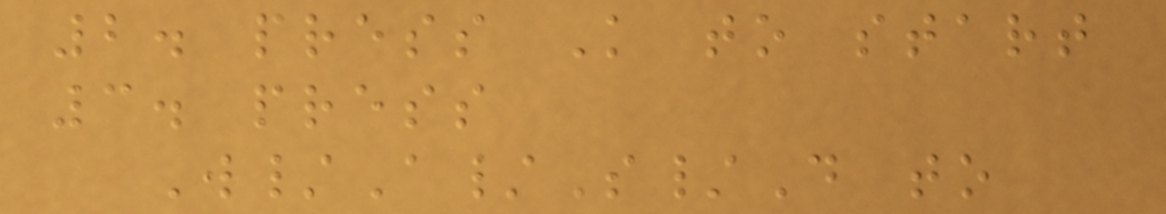2. press K to start
3. press
W/A/S/D to
